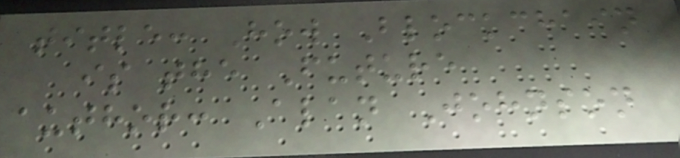title: How Blockchain
is the Future
author: Alan Johnson
